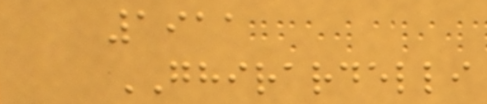1911
GHIRARDELLI
